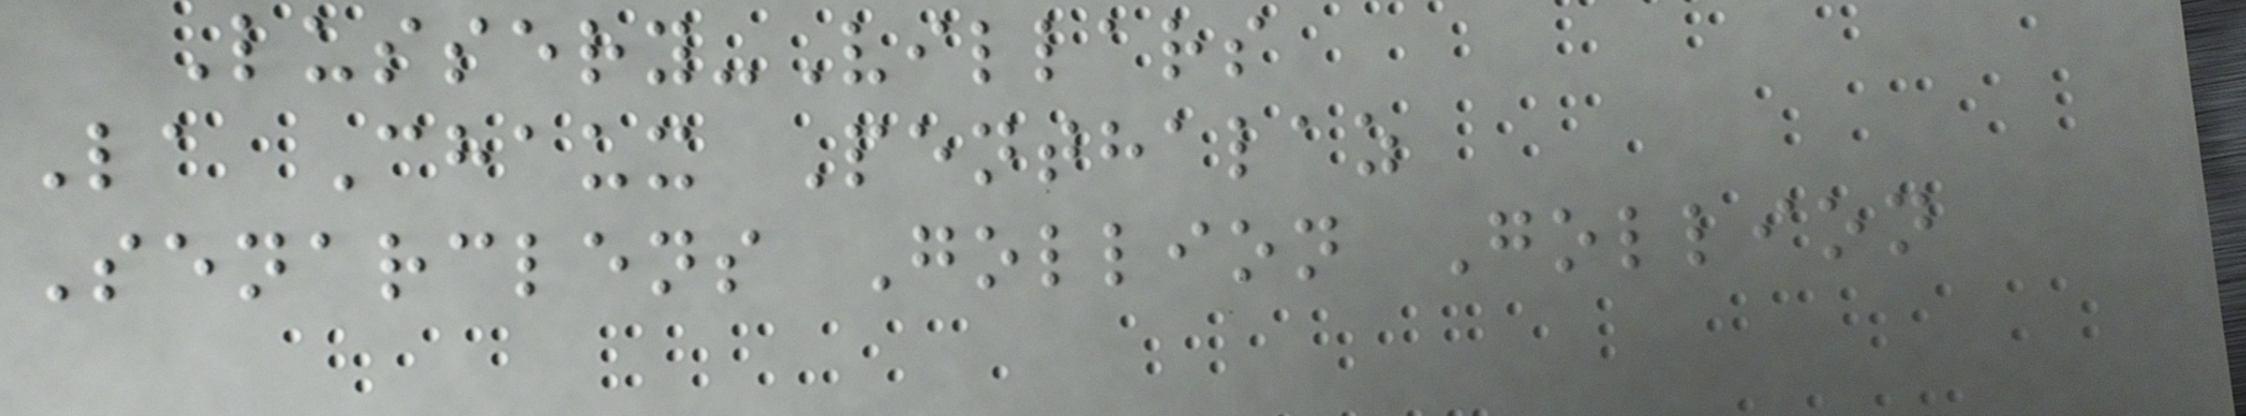Lussery-Villars
La Chaux Penthalaz
Senarclens Gollion Gollion
